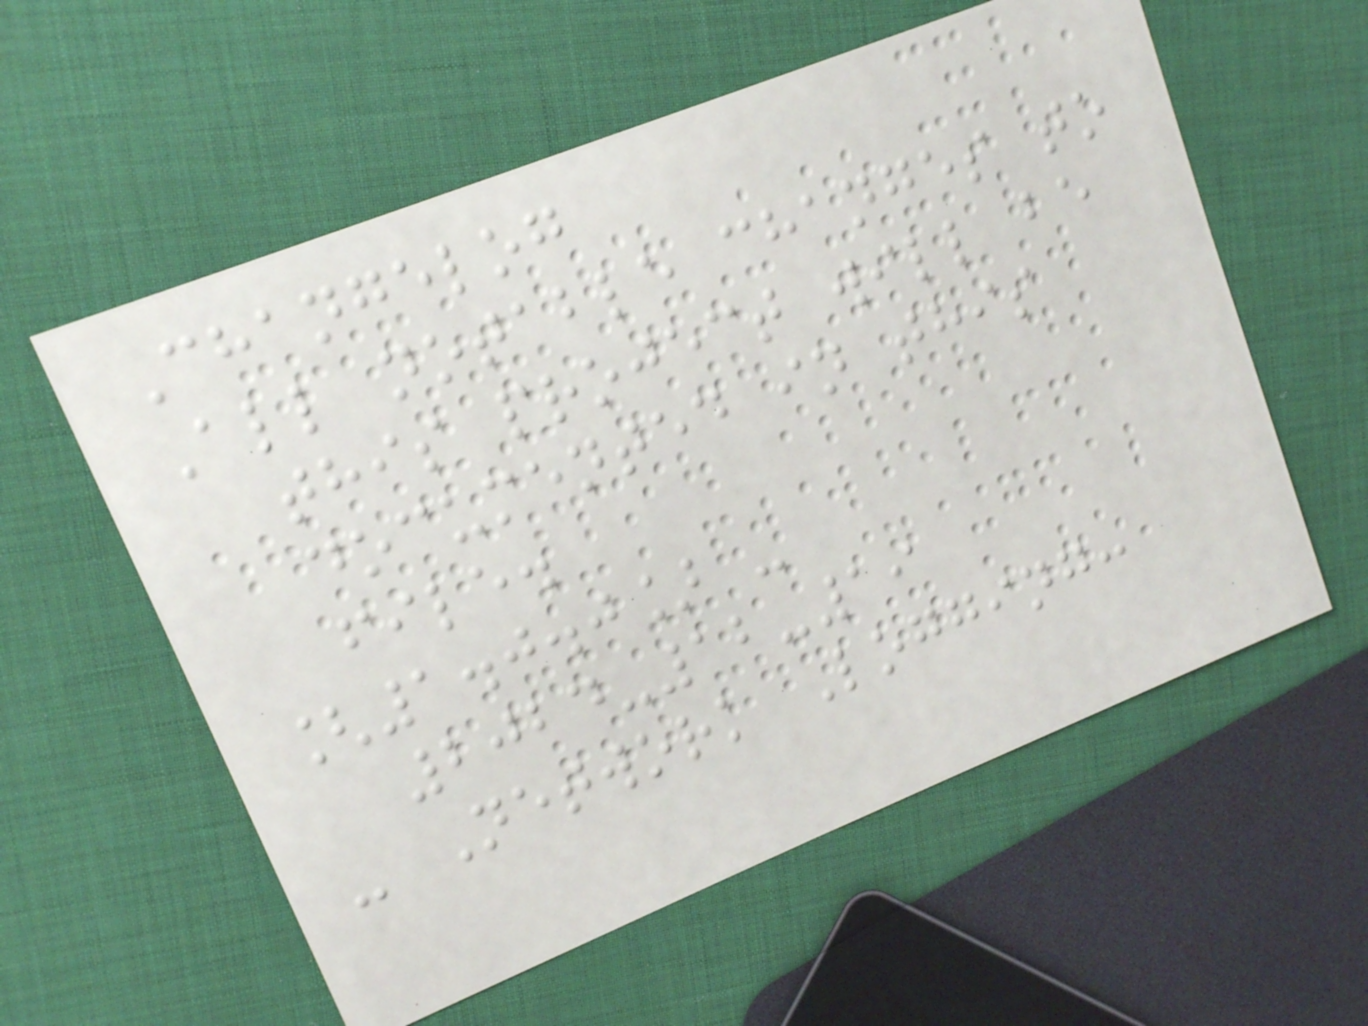Changelog
All notable changes to
this project will be
documented in this
file.
[1.0.0] -
2024-12-19
- Network Logging:
